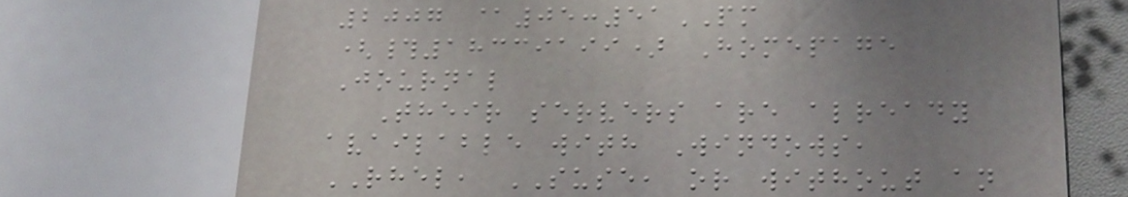2007 @05:51PM
(#18339199) Homepage
Journal
Their servers are already
available with Windows,
RHEL, SUSE, or without an
